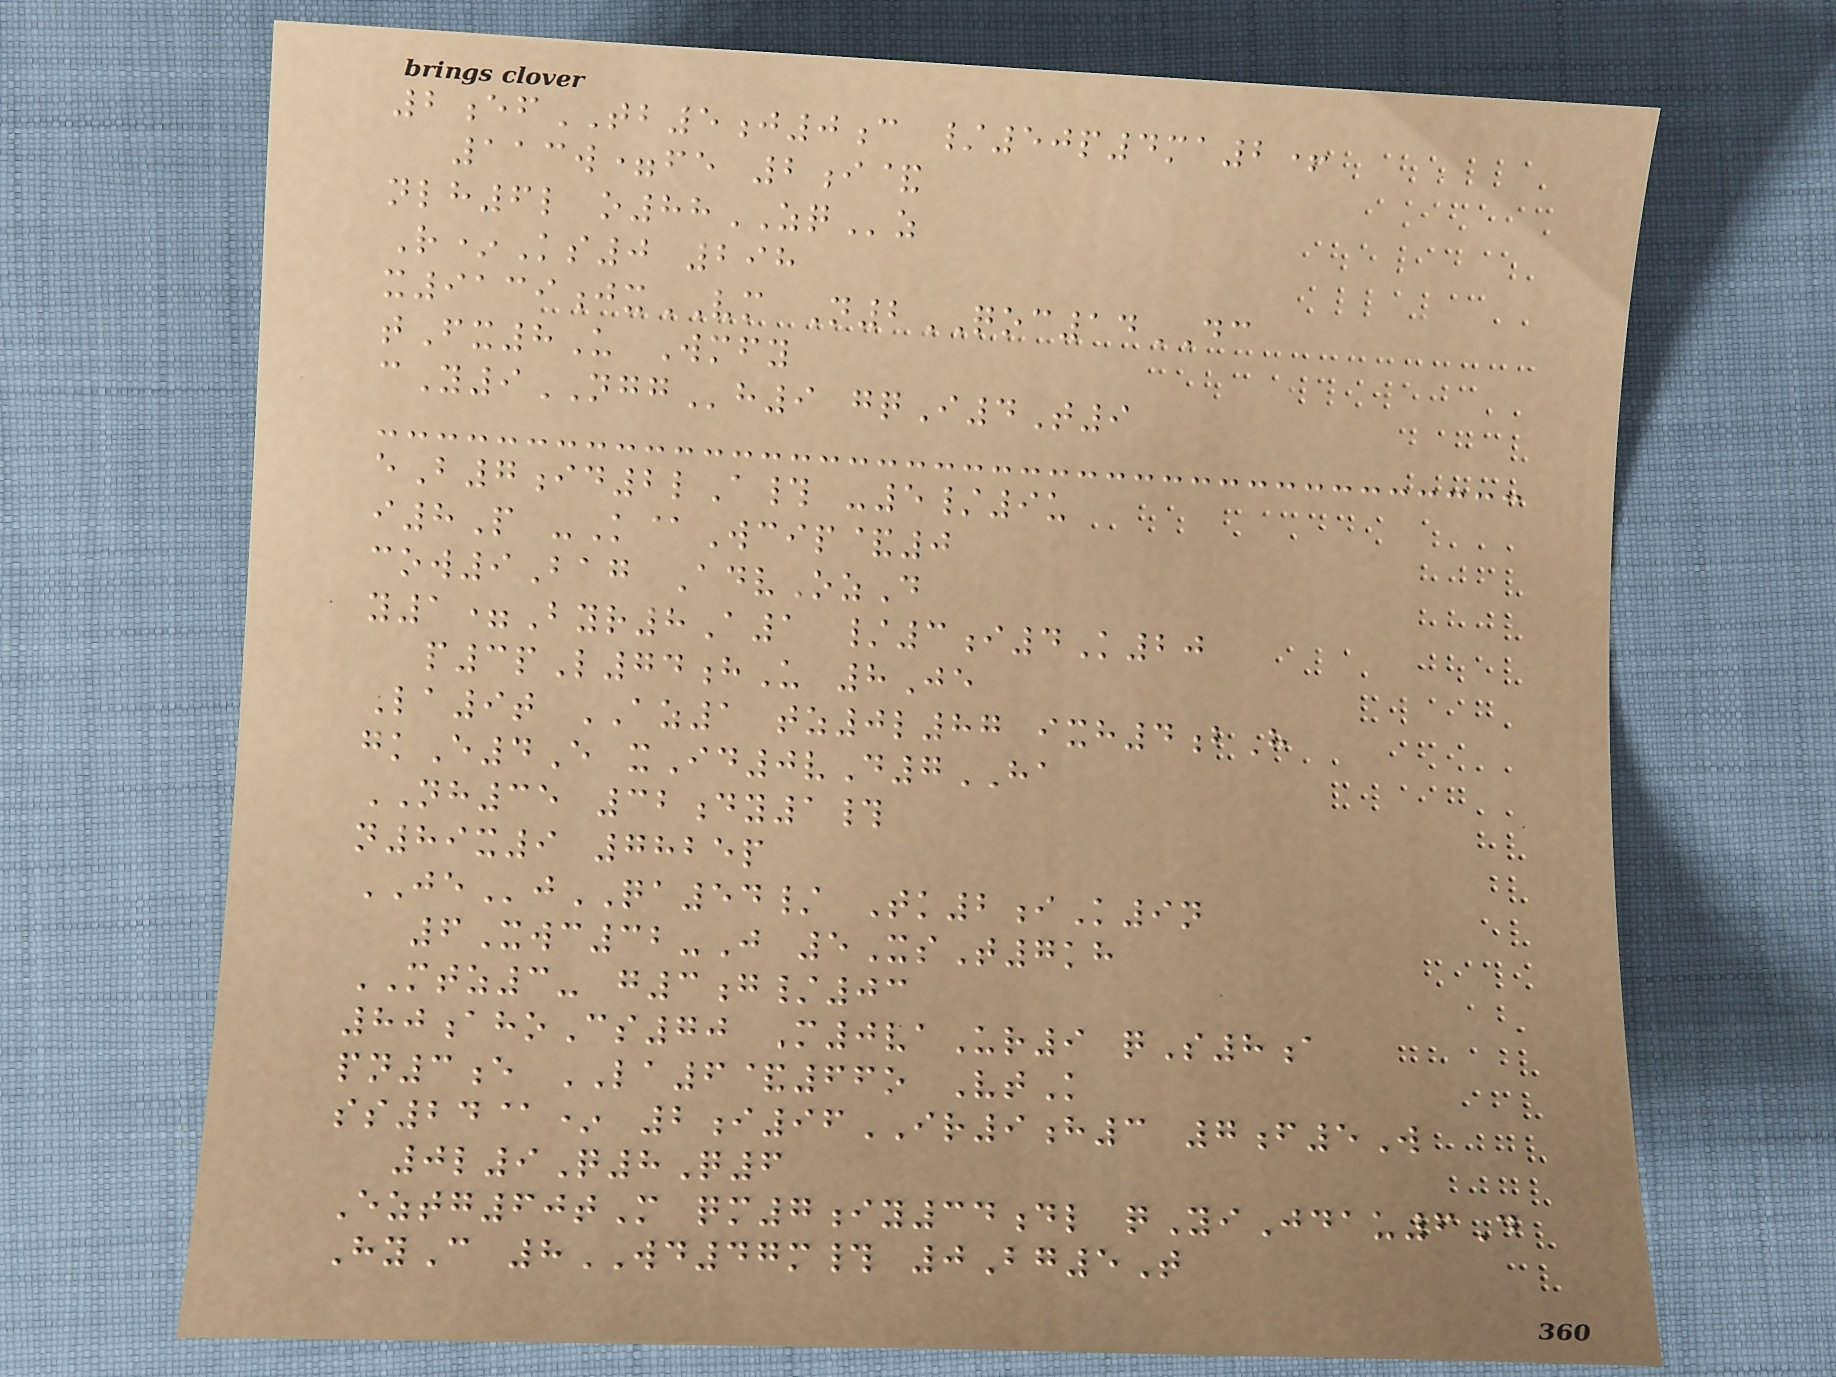2efTB5j0c /50p4ma2+
113w=fe 2i&
nlh6l o88ZQz
R*Ks0 298
x9139jxVM N2QOC14DC
tFx8U Wmfy
cY9NGGh9 gqI4T9
eB7id2lA# -5/9u
i8P -K@Wcip&0
cow9Bag AdvOzD
y1=Byr8A1 /3i4K20
p3pL74hU 8Je
La9t AZ1 tz0l87 ixh4bH
gkE4E xId0vD7HA
NH35 32dy1#
n89x9 7825p
JEjQA54/ Tk2iK9n
6Xwc32-J 5XsT7kh
MTZ3- g3g/03
80ahoCs70 M0vaUr9 qS8a
pn3e LA6&66o VtK
ss24@* 2i96IR9h3 7f5W
0l9Q8Q6
Eztg60tM qm7iy34dl qYiJdau6D
HyC 8WD47m# 0Bg5T
